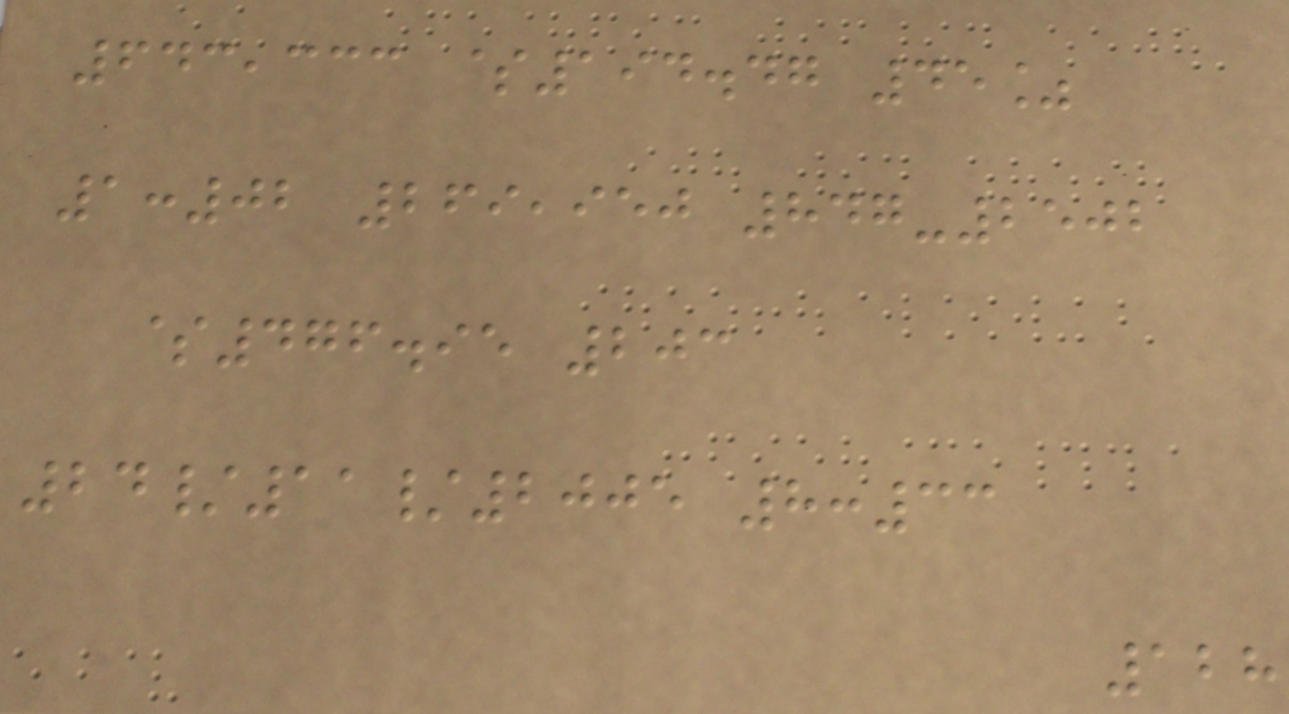643,333 $194.47 45%
1:02 269,950 847-2502
$476.95 203
24/11/2005 8:33
128
